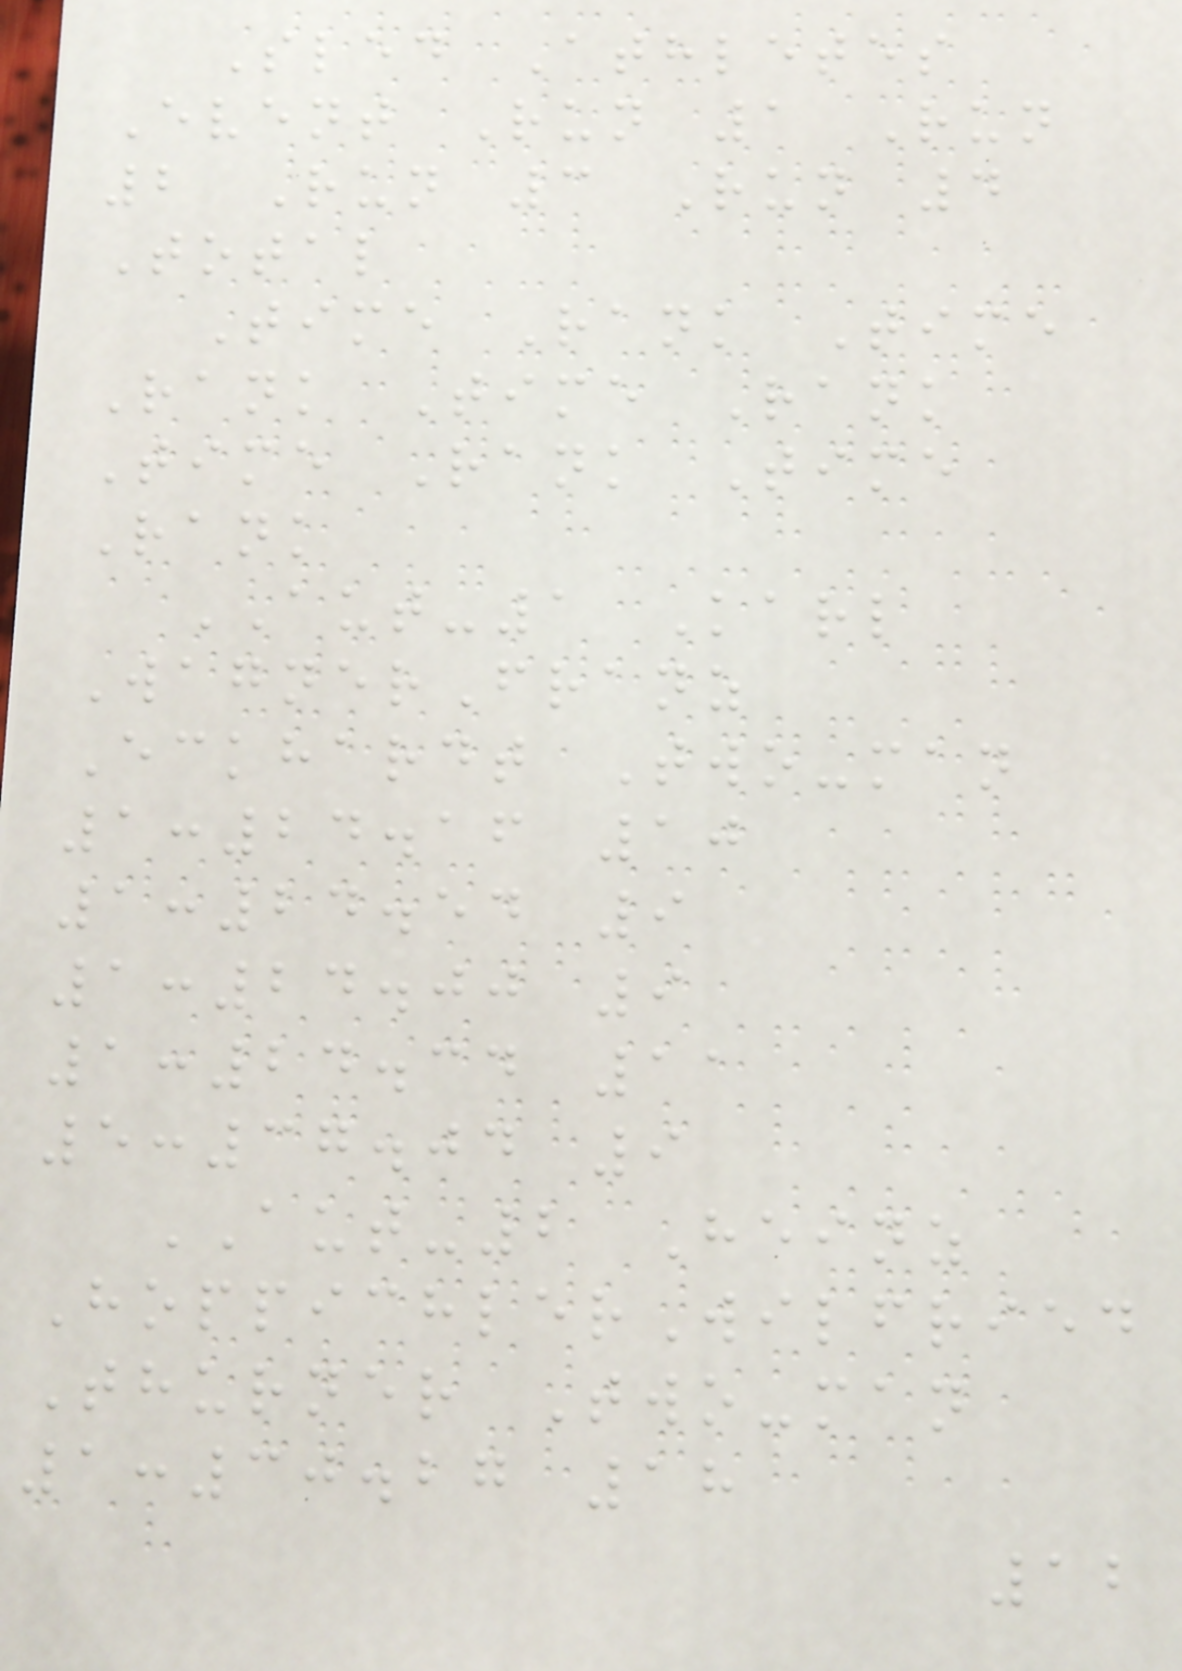Sled Athletes
Event Run 1 Run
2 Run 3 Run 4
Total
Time Rank Time
Rank Time Rank
Time Rank Time
Rank
AUT-1 Karl
WagnerFranz
Eckhardt Two-man
1:24.16 10
1:24.54 9
1:24.00 9
1:24.34 11
5:37.04 9
AUT-2 Heinz
HoppichlerWilfried
Thurner Two-man
1:30.27 18
12
